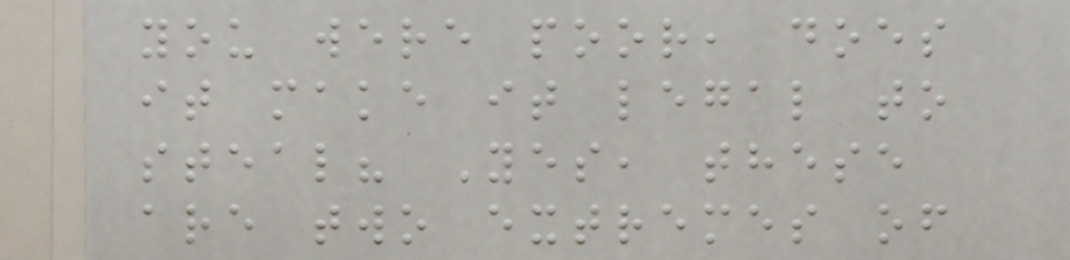you were poor, does
it make it legal to
steal? Yes, these
are two extremes of
